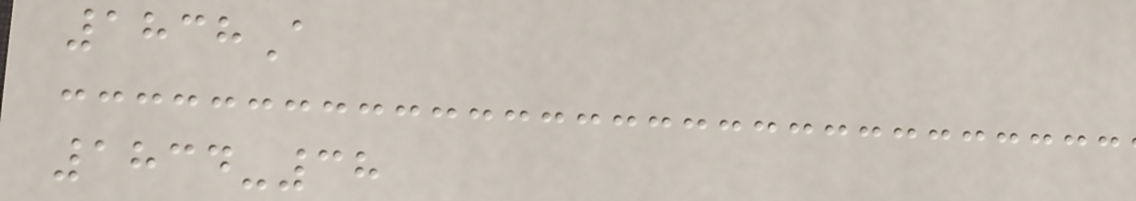1838A
1834-38
